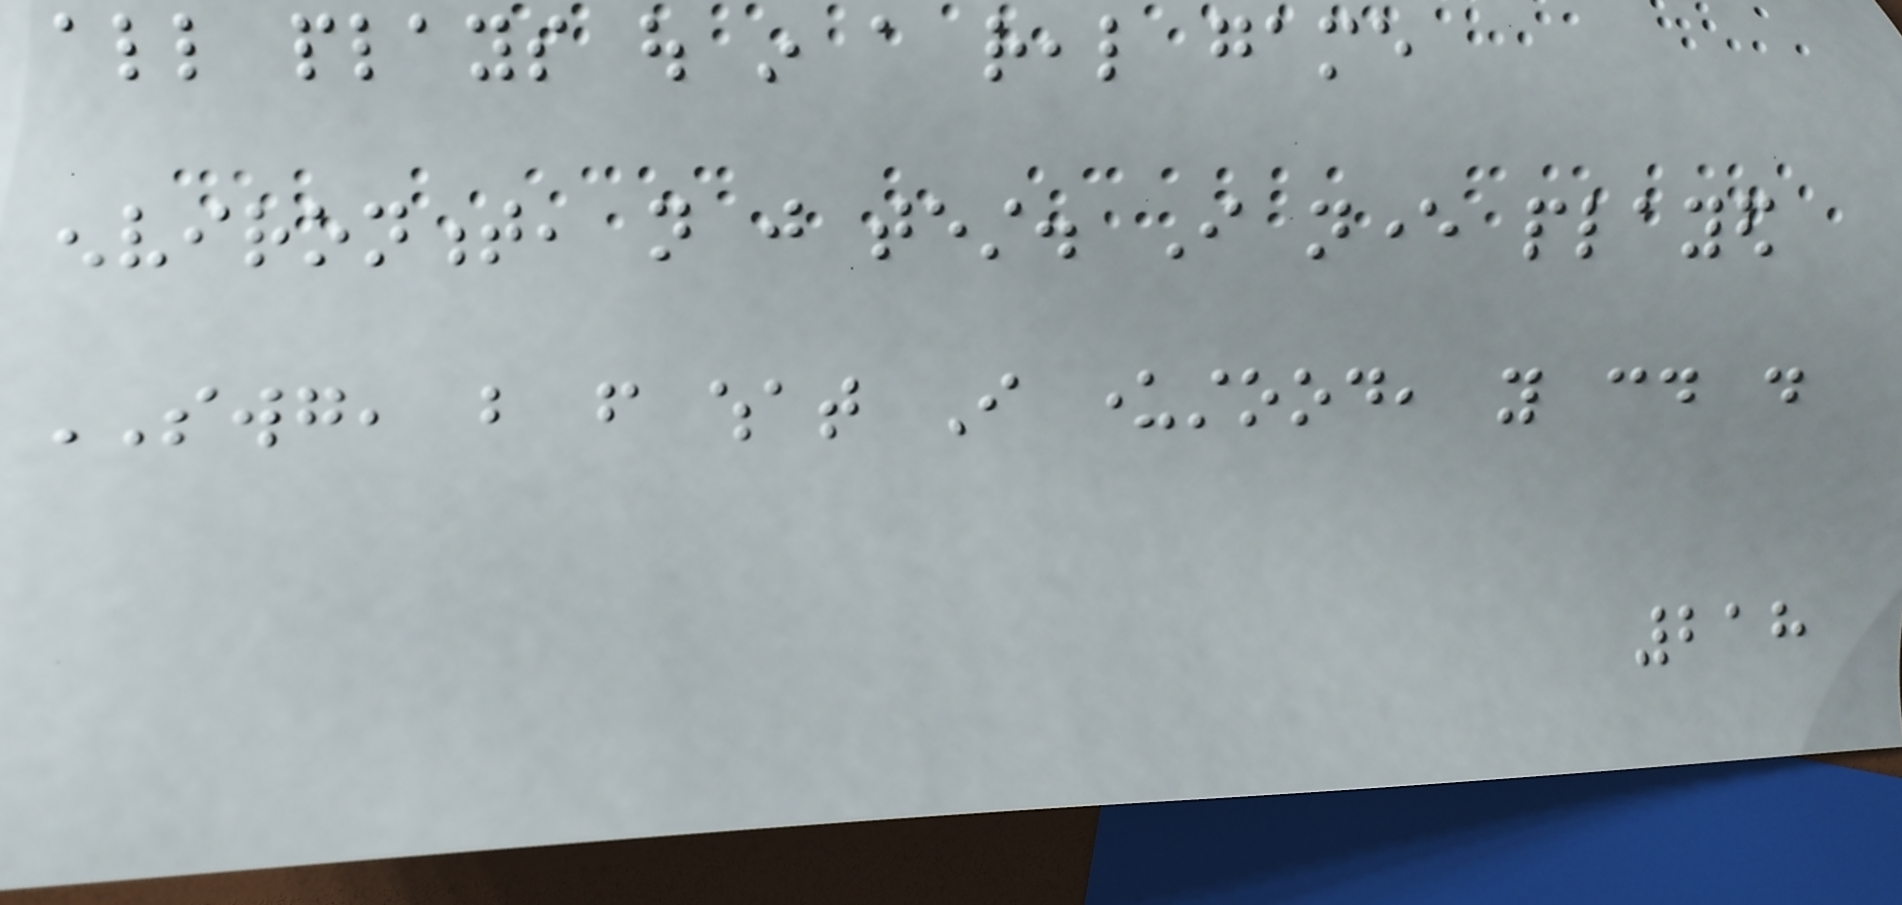all plays out in a real game
environment, not just test. I never played
SWG, but from what I understood, you could do
218
